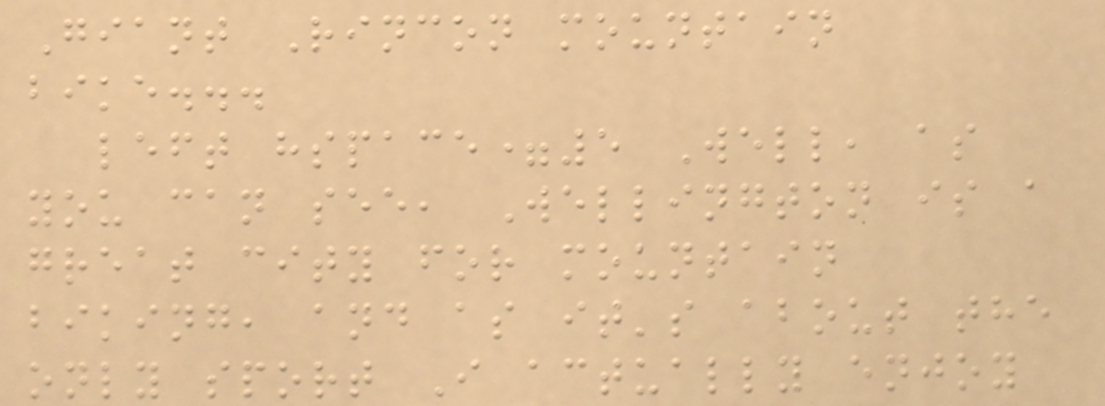Giant Rincon mountain
bike...
left hspace=5 Well, as
you can see, Wellington is a
great city for mountain
biking, and as it's about the
only sport I actually enjoy
